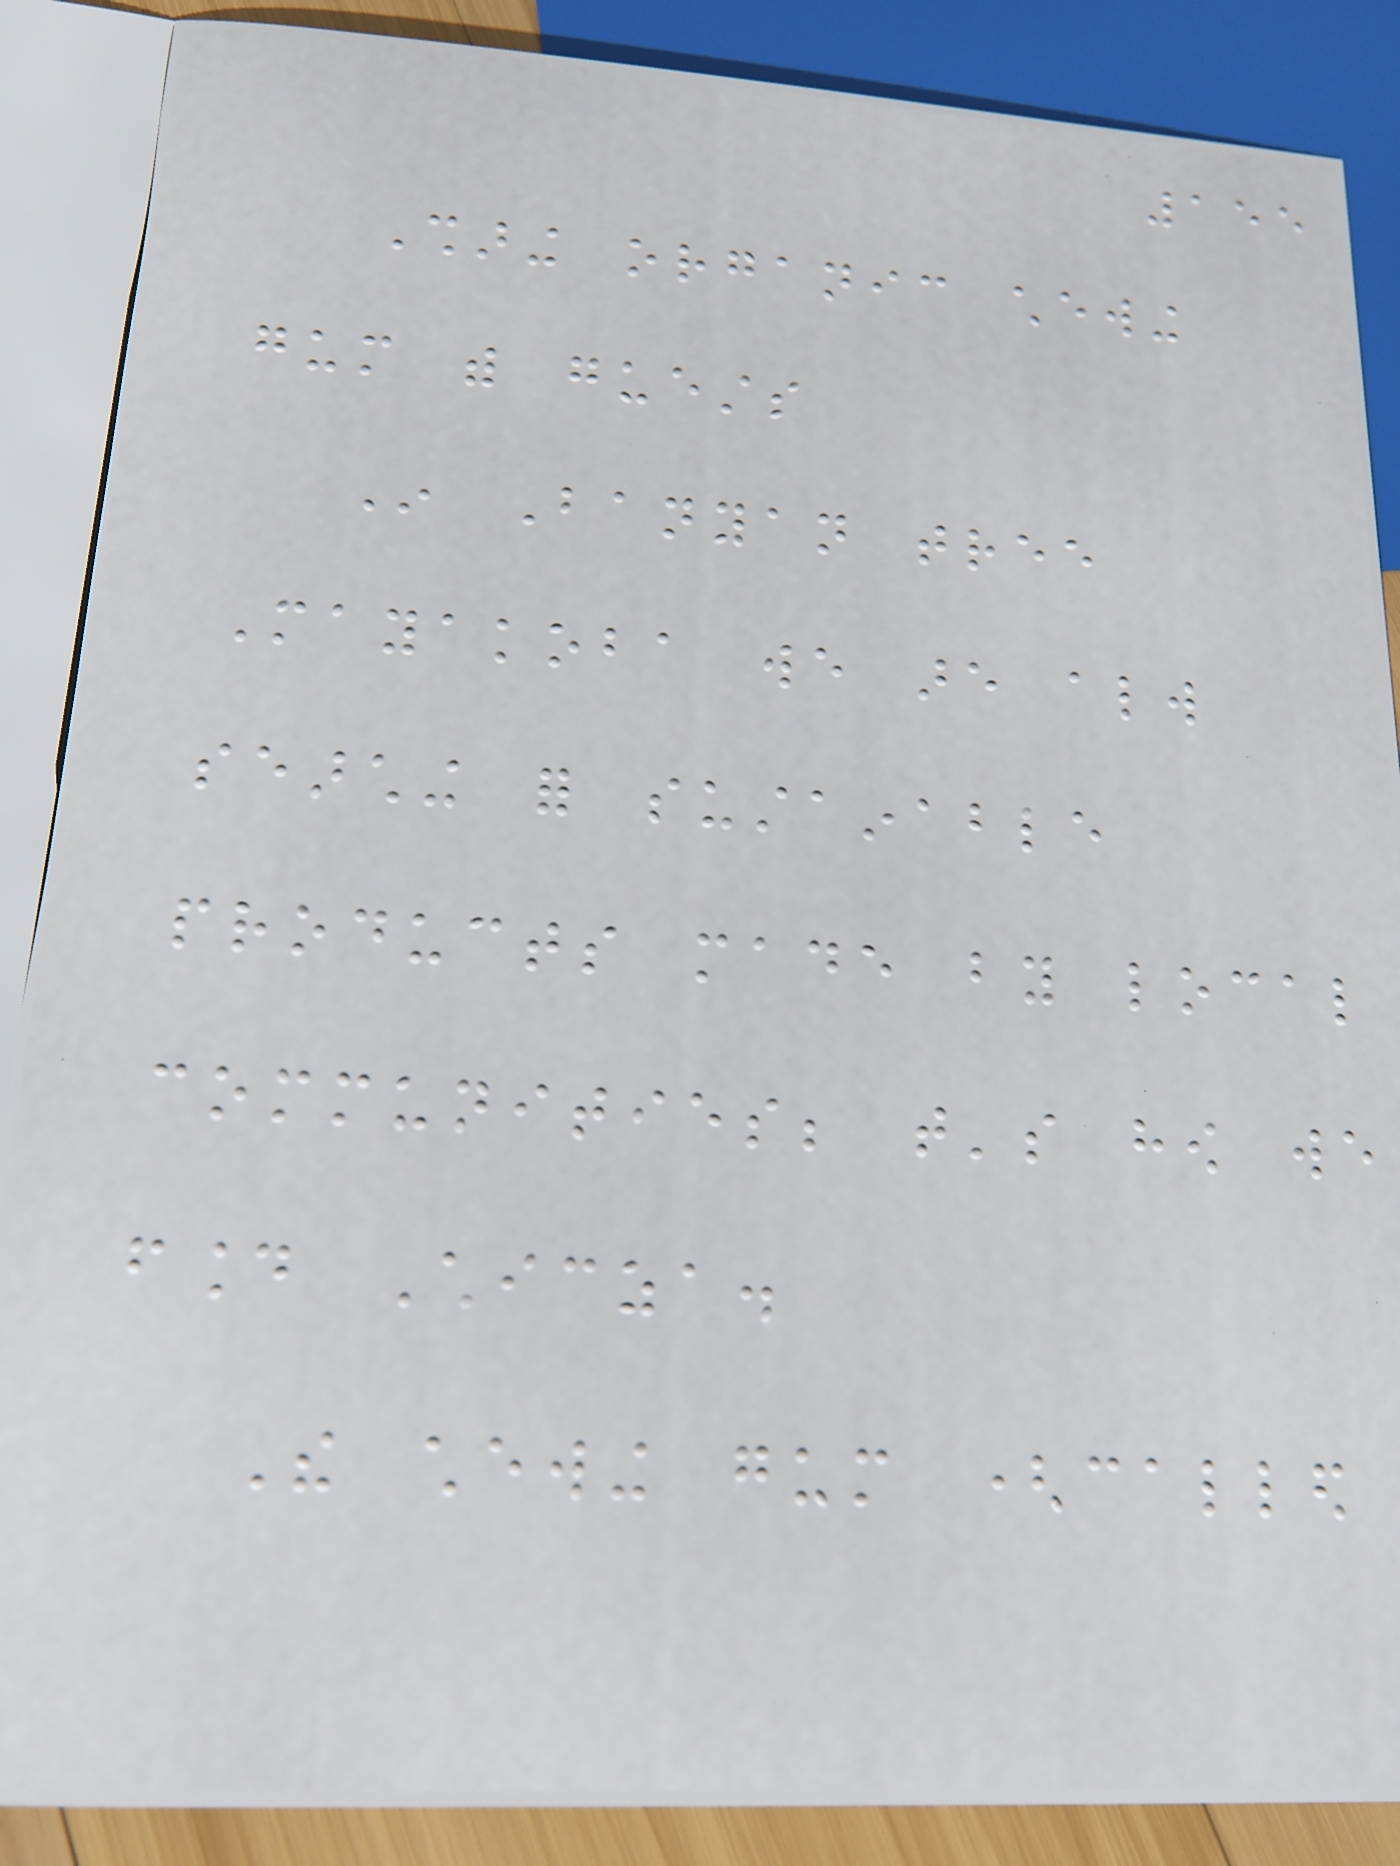155
Sharing organic chewing
gum with guests
In Banyan tree
Mayakoba we are always
searching for sustainable
products made by local
communities; that's how we
found Chicza.
The chewing gum (called
